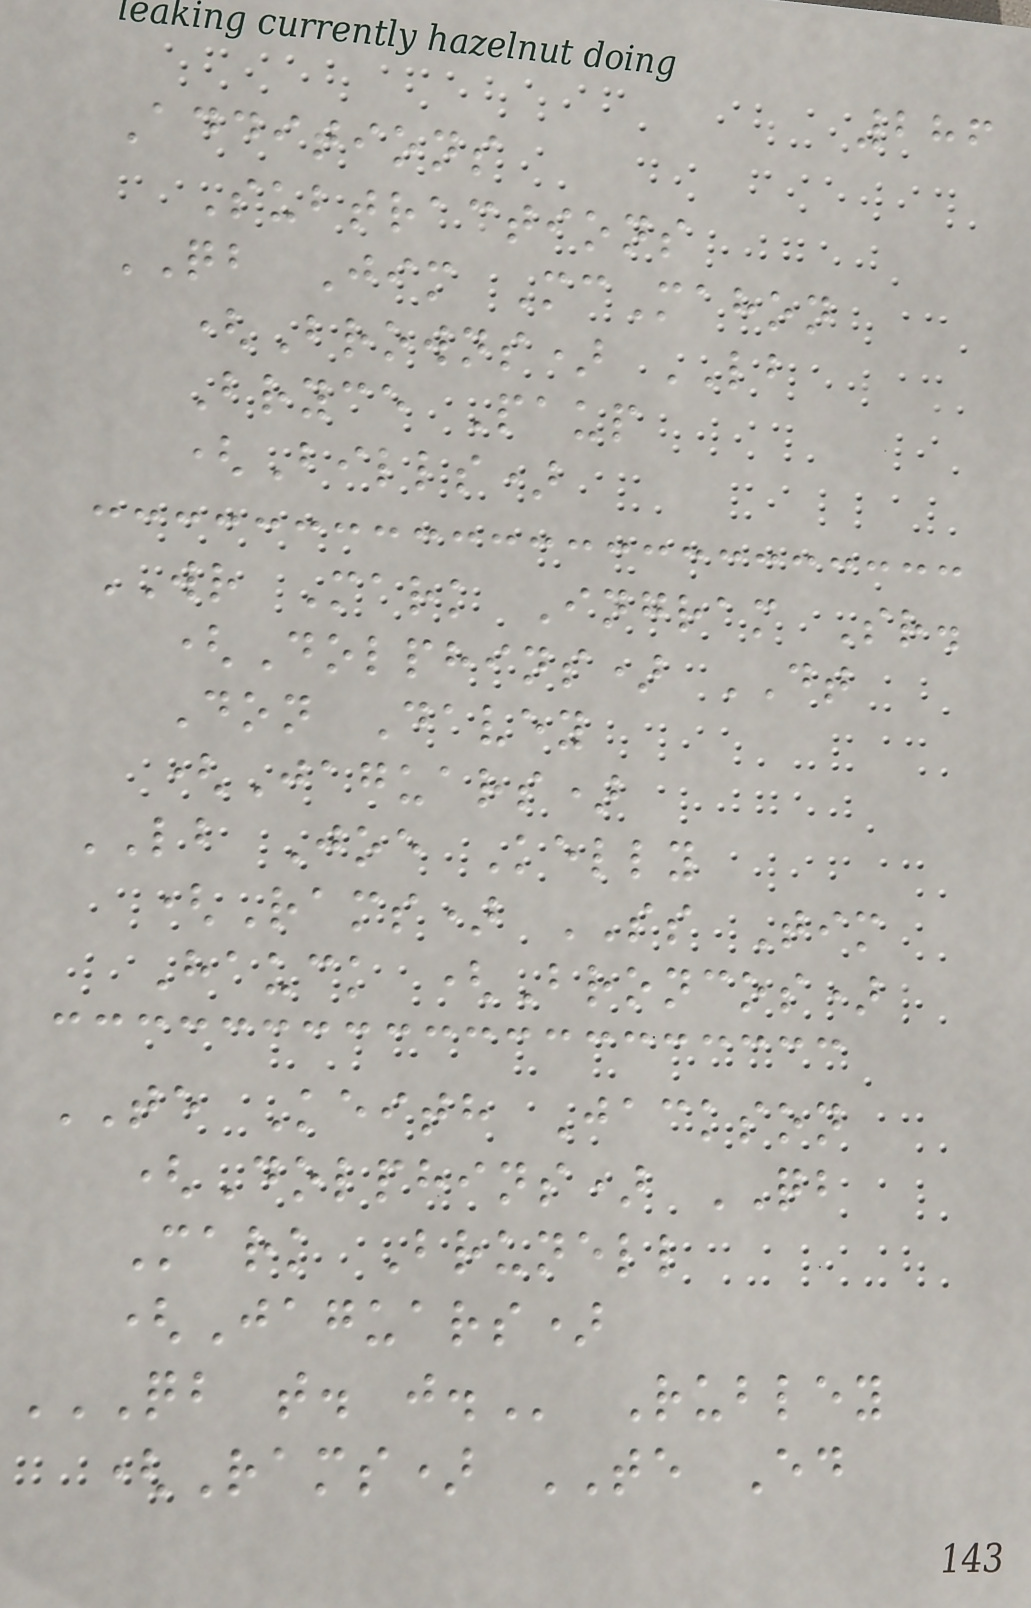286
Additions
Subtractions
QB Jim McMahon
(Browns) LB
Bryce Paup
(Bills)
WR Mark Ingram Sr.
(Dolphins) DT
Don Davey
(Jaguars)
LB Joe Kelly
(Rams) SS Tim
Hauck (Broncos)
TE Keith Jackson
(Dolphins) QB
Mark Brunell
(Jaguars)
QB T. J. Rubley
(Rams) TE Ed
